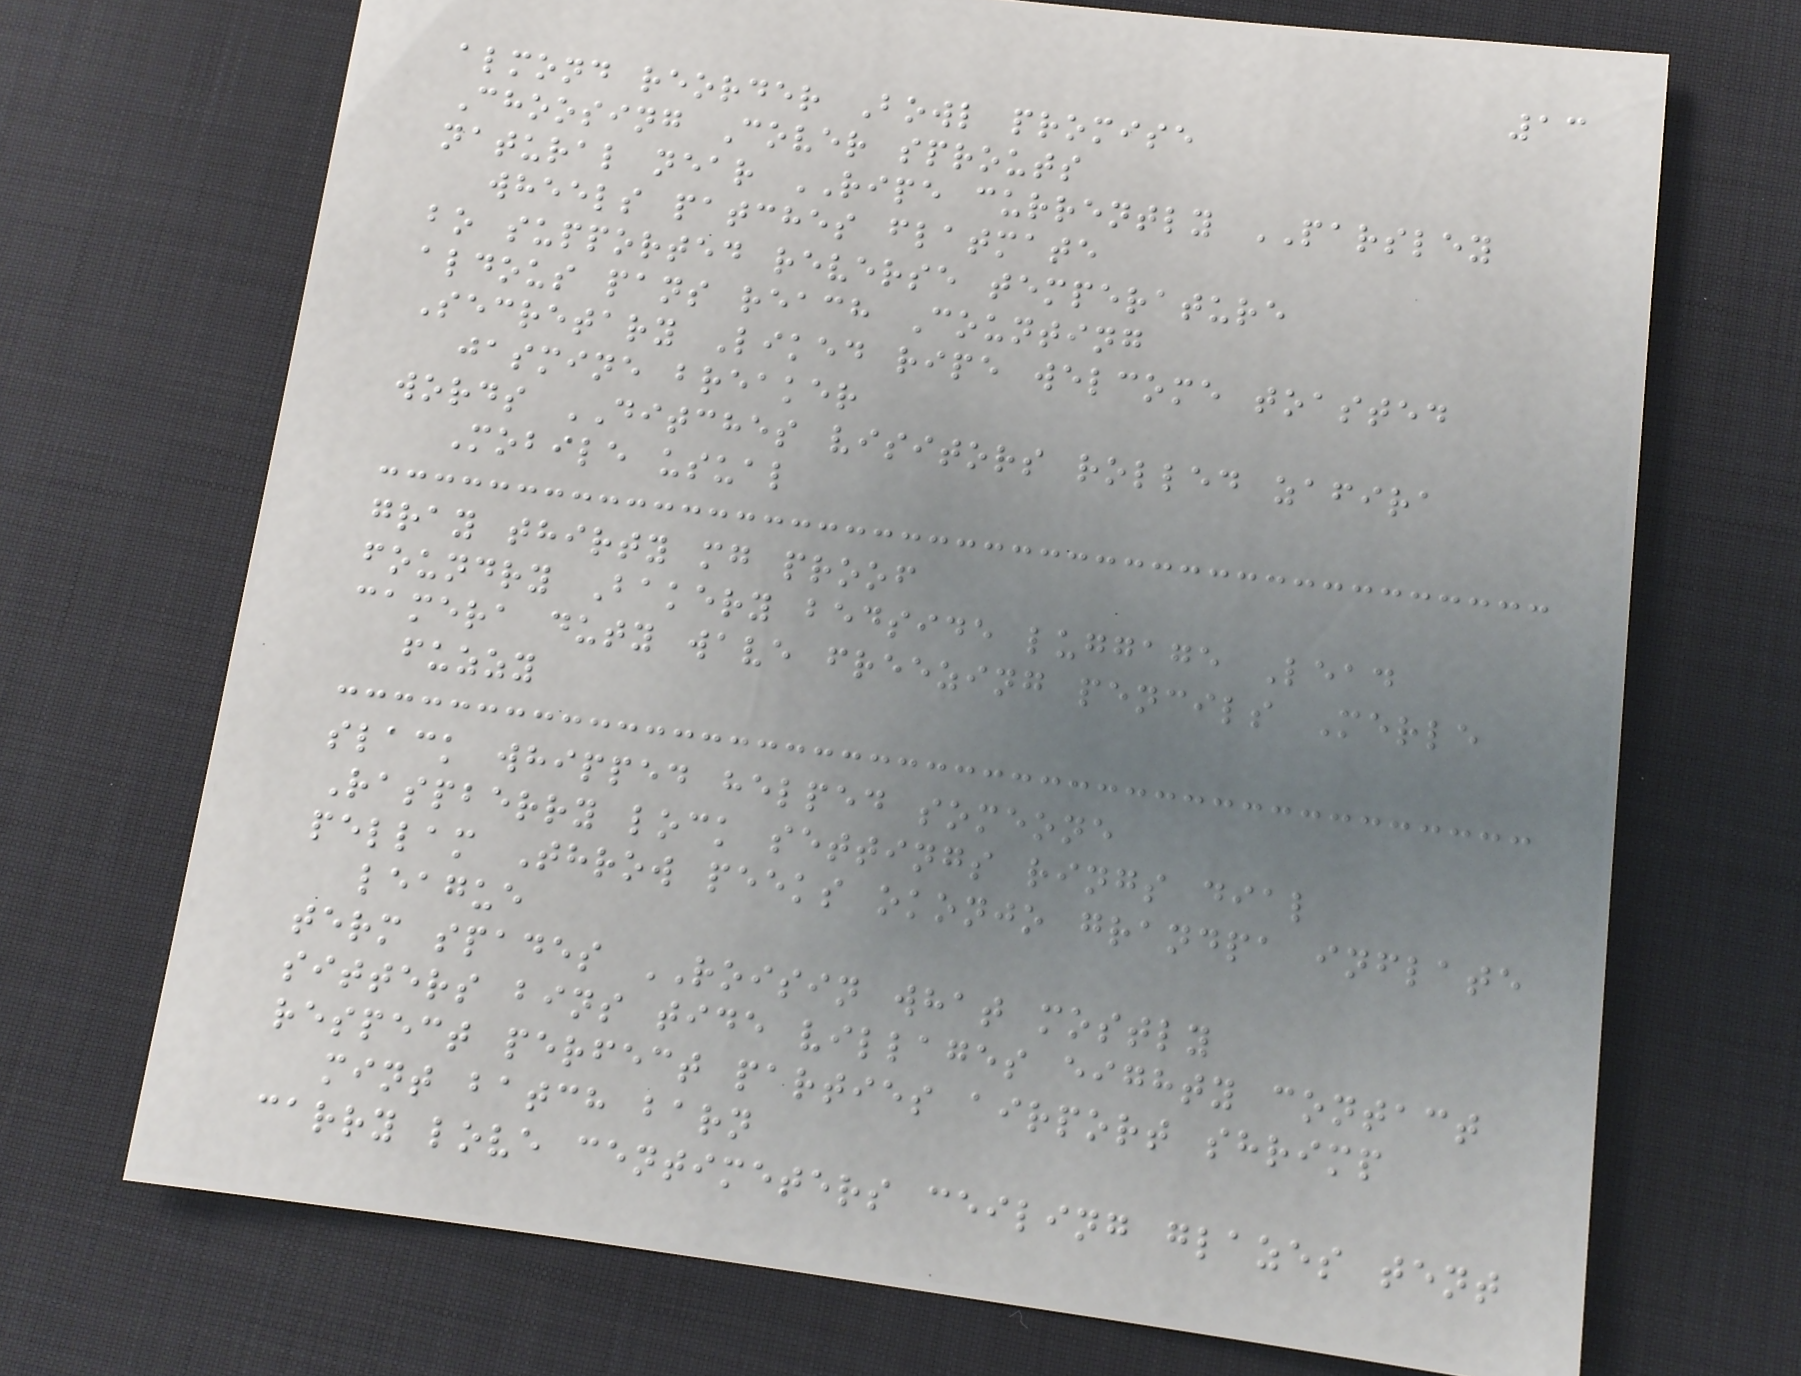13
almond reorder Bowl promise
Choosing Cover sprouts
natural near RIPE currently PARSLEY
wheels patches flatmate
bo supported reverse temperature
aldous pans reach Counting
Secretary Liked ripe welcome toasted
jasmine breaker
words DITCHES visitors rolled zafira
Mobile usual
gray thirty mg proof
foundry Bakery bedside luggage Lead
camera duty wave freezing pencils Merle
fuzzy
slack whipped helped someone
Raspberry lock settings rings dial
pellam Throw peeks okonjo grandpa inflate
league
term spades ROISIN what mostly
sitters bins tide villages eighty contact
respect perfect parties airport shrimp
mint batch barn
carry love centimeters ceiling glazes tent
